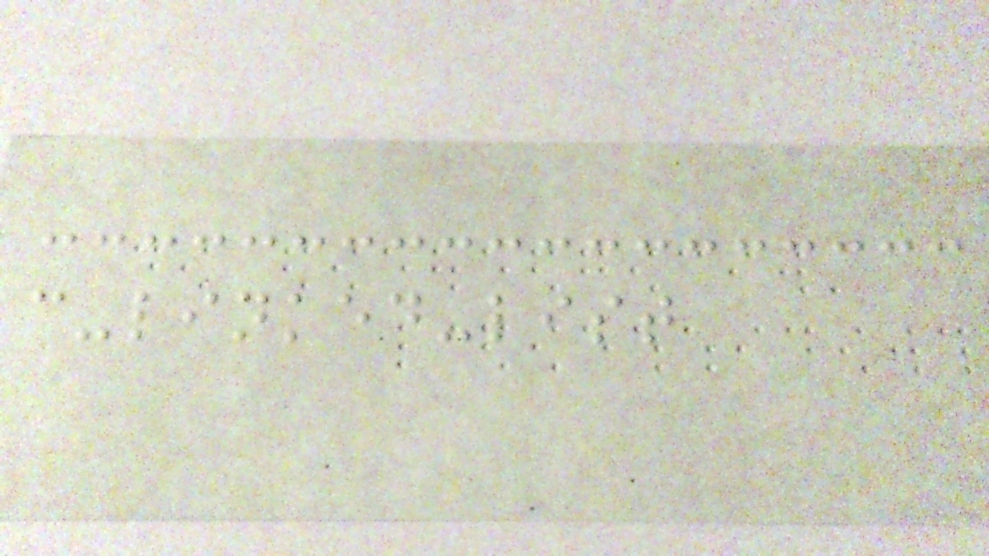c-linked-list
